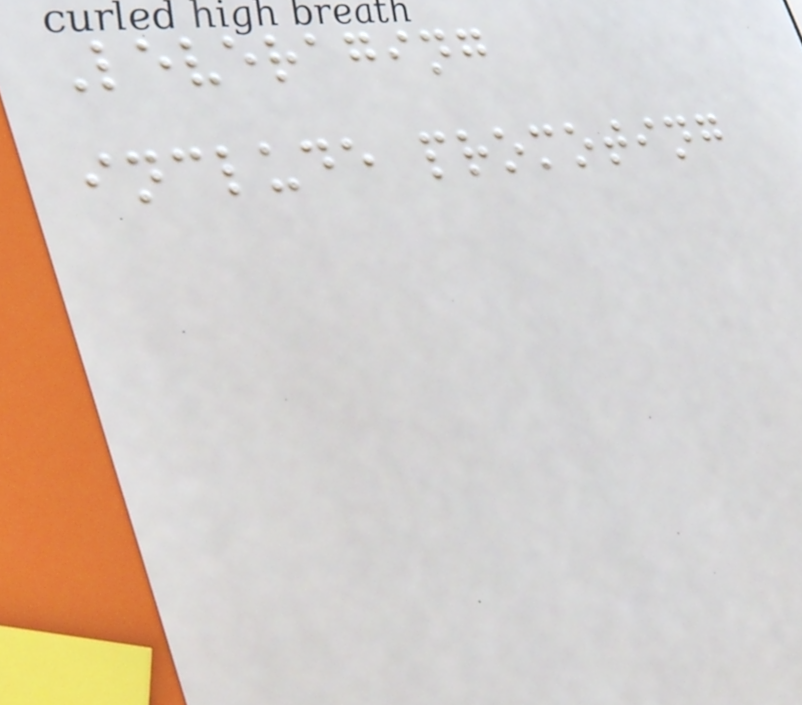Leveraging
include promoting
